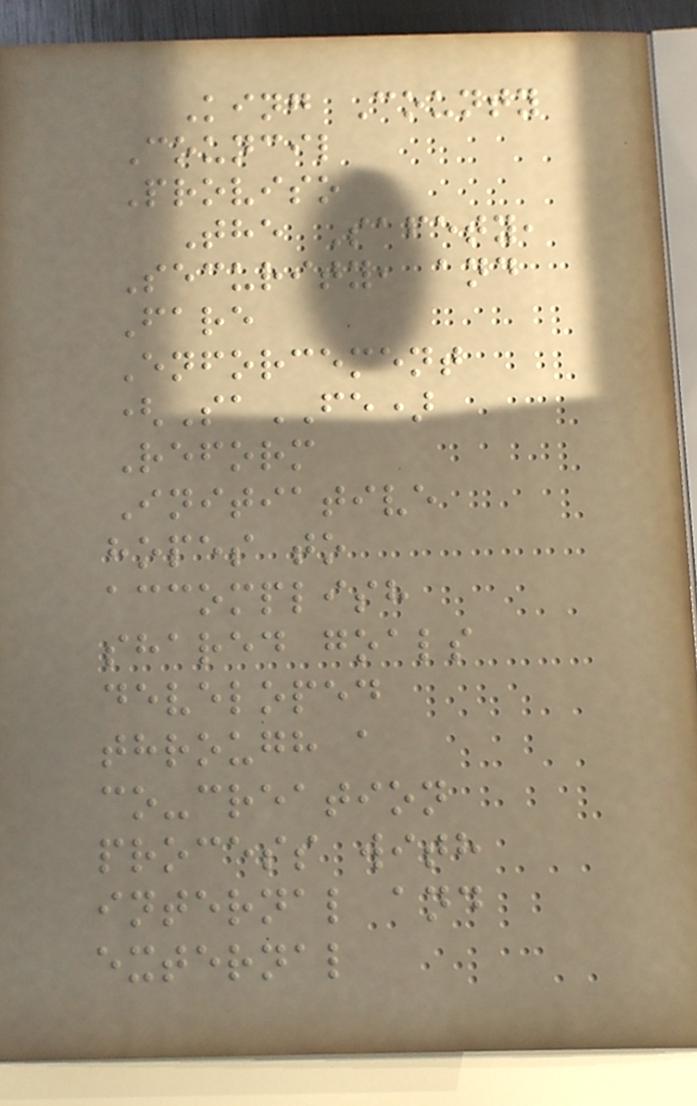King County
Council
Proviso
The Safety,
Security, and
Fare
Enforcement
(SaFE)
Reform
Initiative
hopes to
accomplish
shared goals
developed
through a
co-creation
process with
internal and
external
